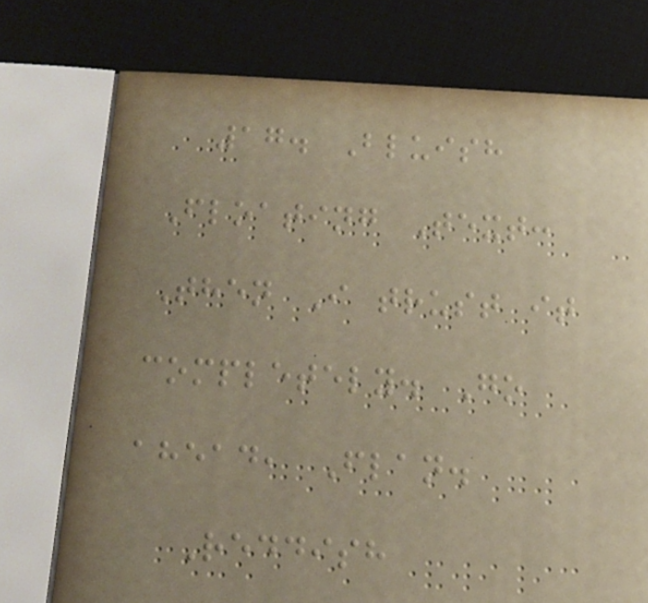17. Bluish
Floating Text:
Then I trust it
completely. Go
ahead, Flan.
Reddish
